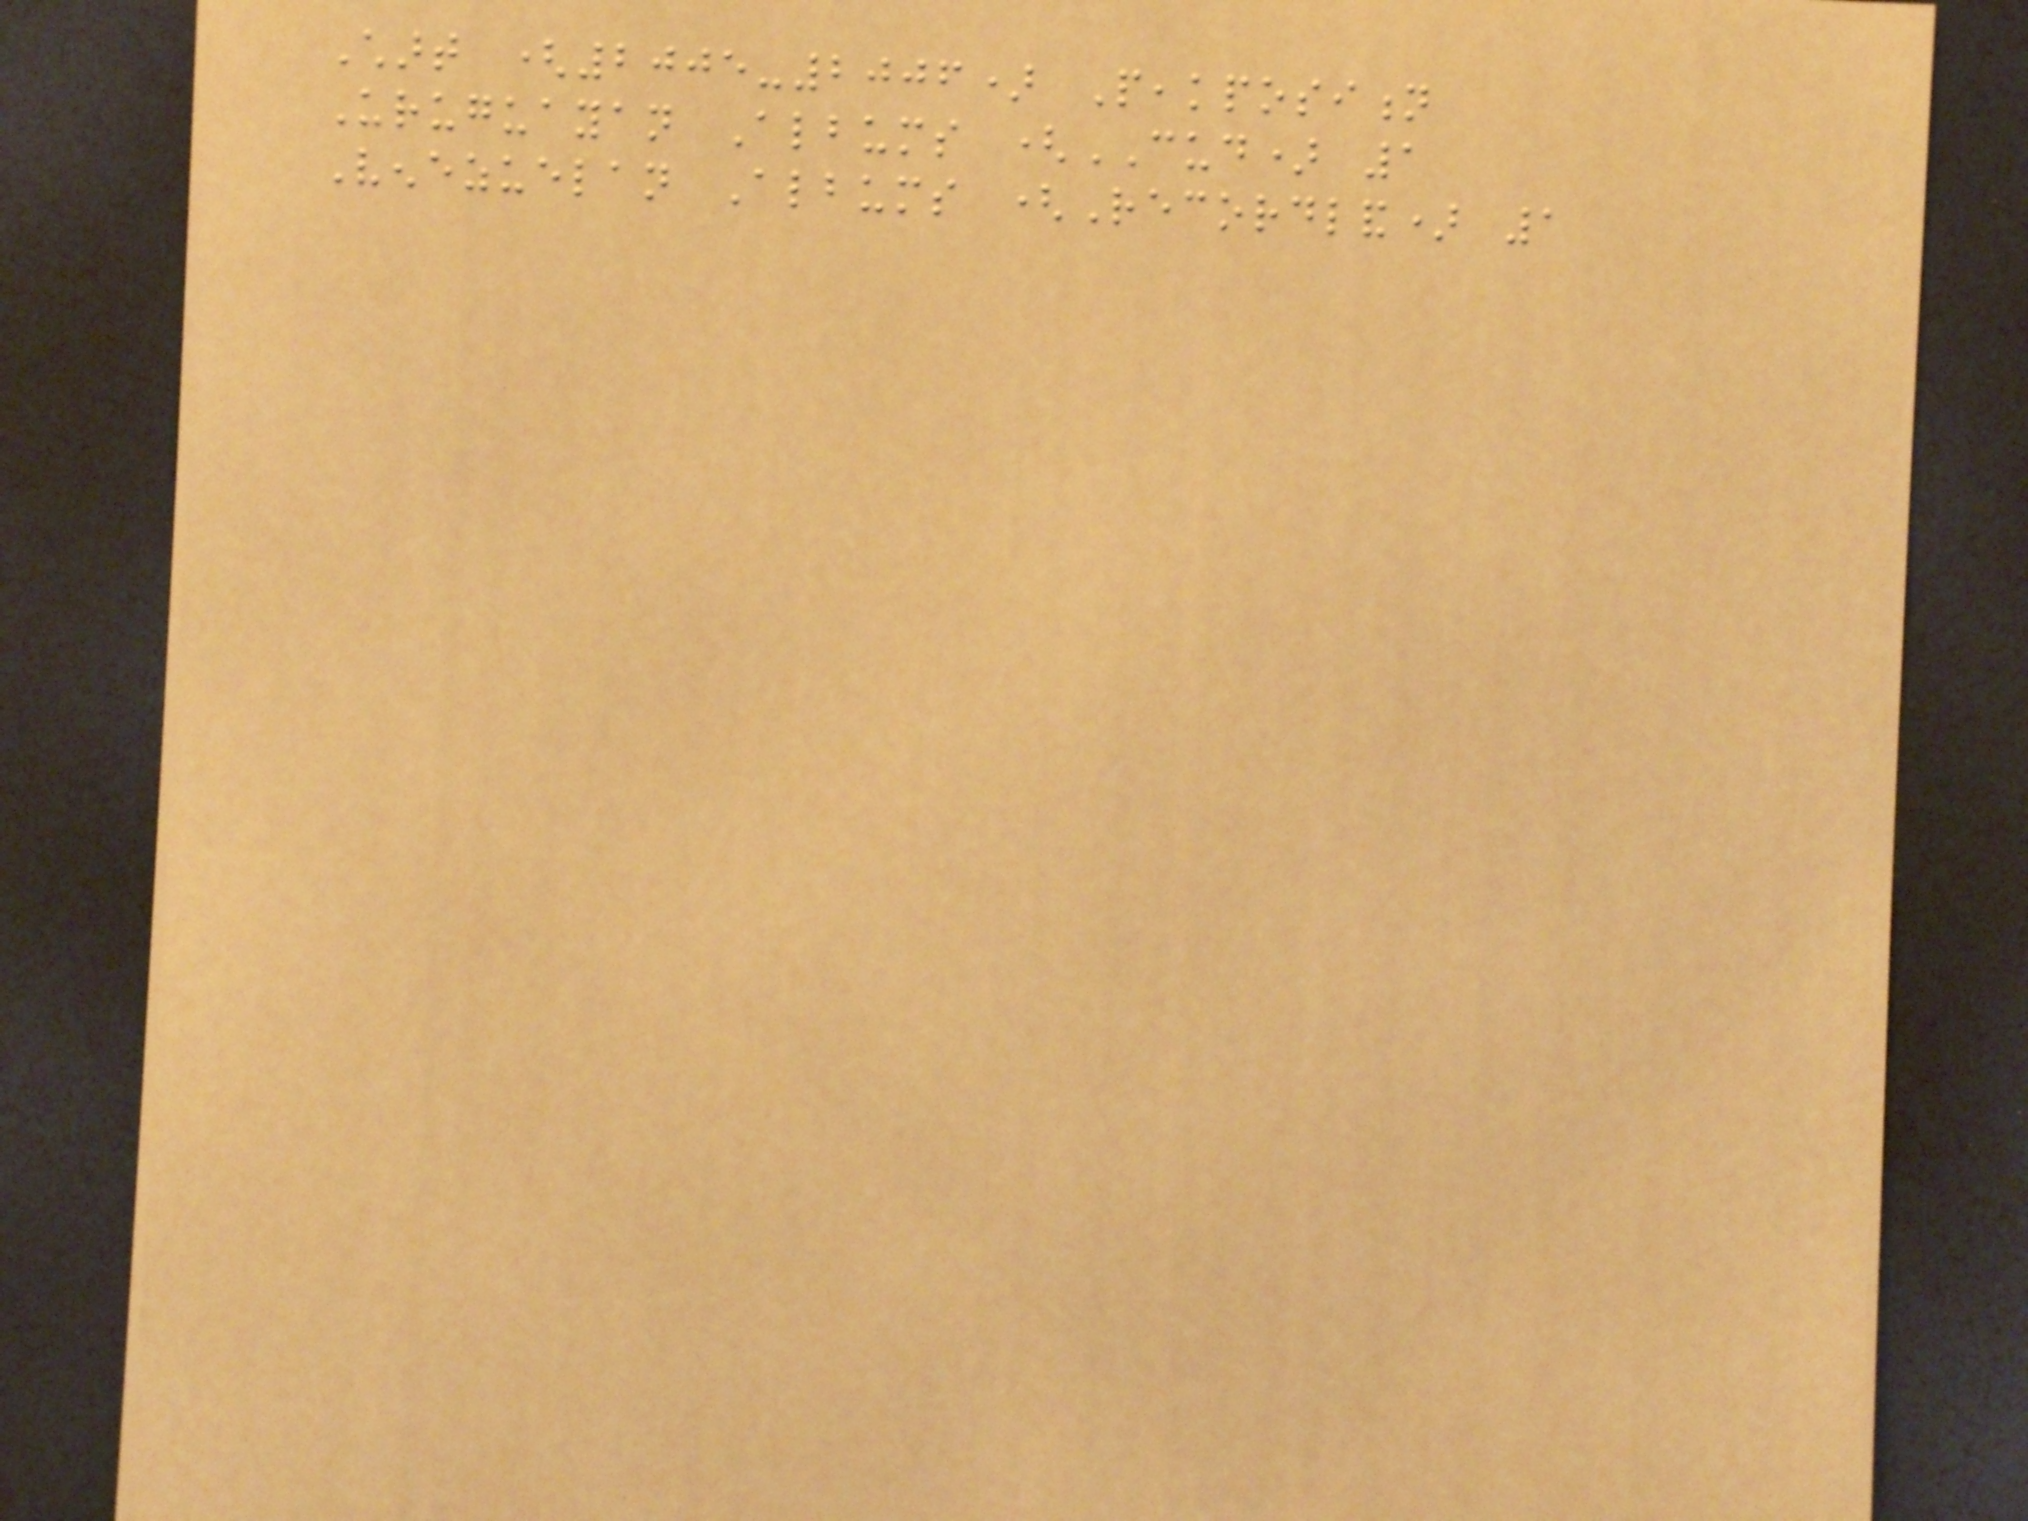Chart (2005-2006) Peakposition
Uruguayan Albums (CUD) 1
Venezuelan Albums (Recordland) 1
